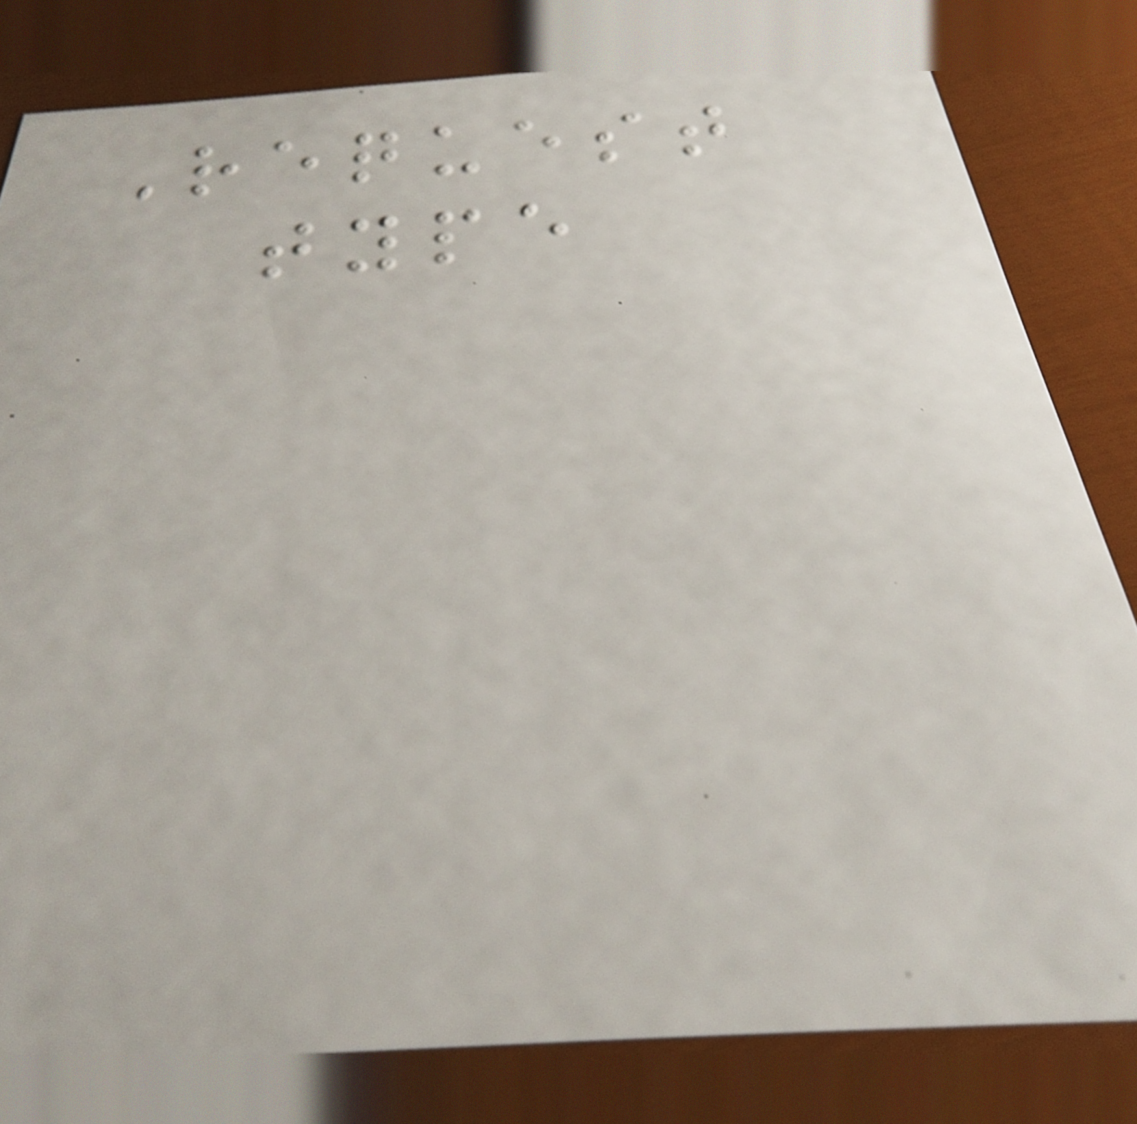Request
type
